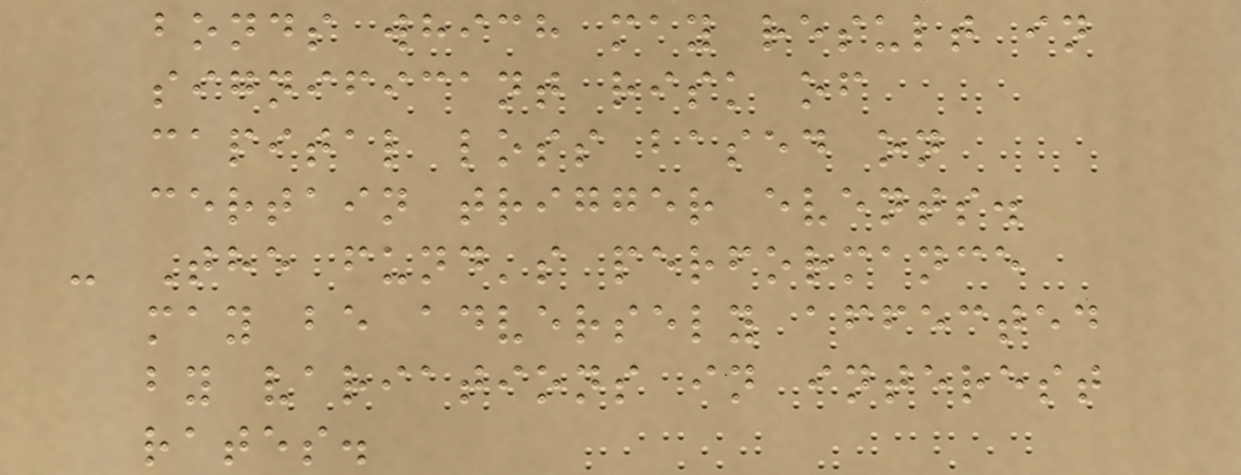bonds which may result in
significant risk of
capital loss based on
certain trigger events.
- The fund's performance
may be adversely affected
by variations in interest
rates.
